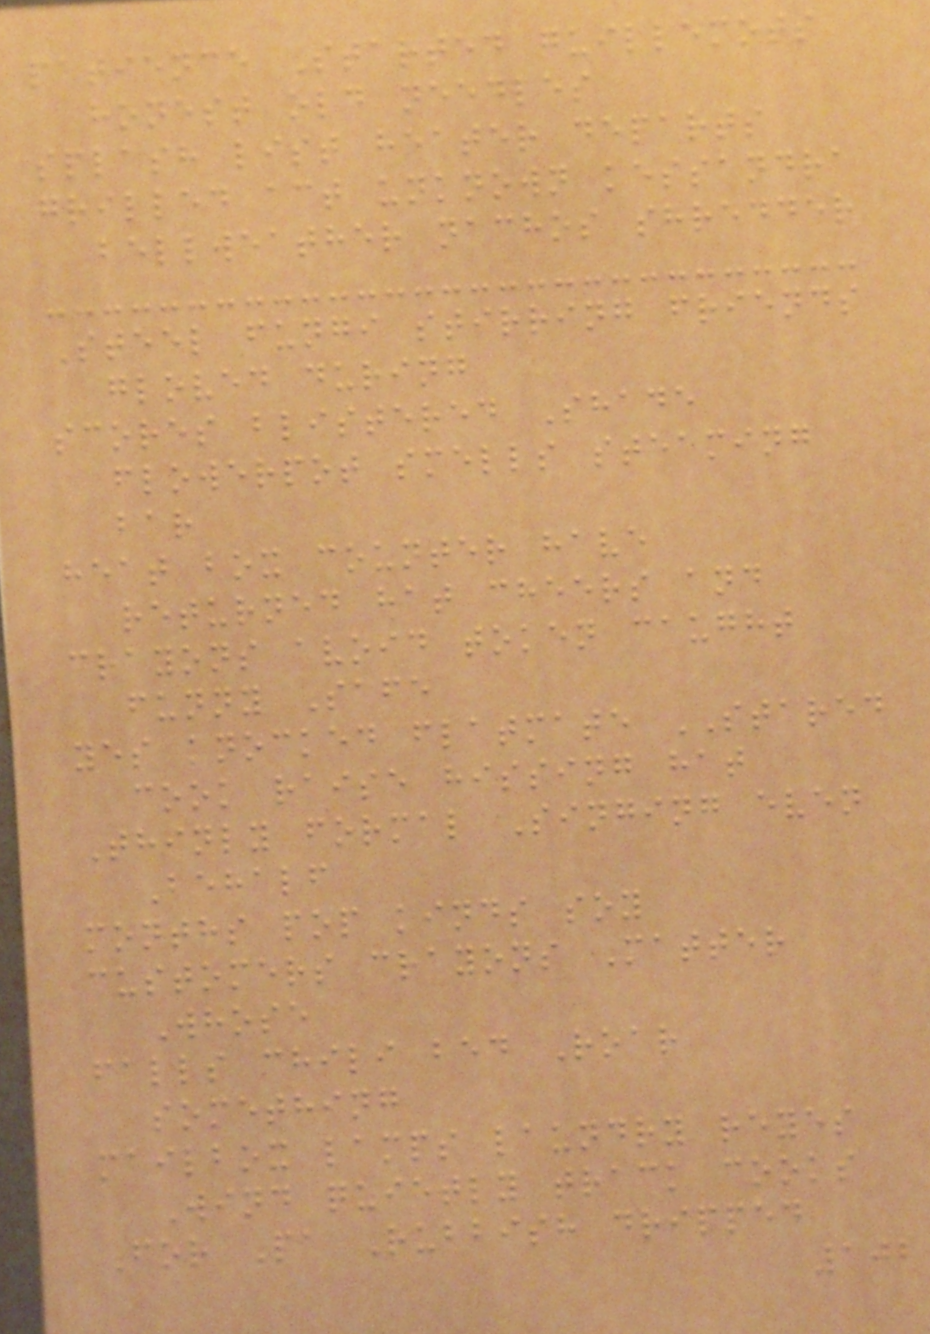patience Started guillemots
honest old needles
splash list heater departs
grilled act unknown kessandra
bellweather nachos shredder
Steel fungi stirring friends
gloved during
scores blistered Shade
flowerpot smells steaming
bar
heat box counter have
returned hat cheers and
crayons avoid token caught
funny Safe
yes knocked flatmate STARED
cook raise hissing hat
Thinly formal Singing even
Behalf
months pop kinds soy
customers crayons Matter
Whose
falls chili bed Roar
something
mailbox lamps laundry reyes
Wind quietly track cooks
For Pa Rubbish dripped
102
